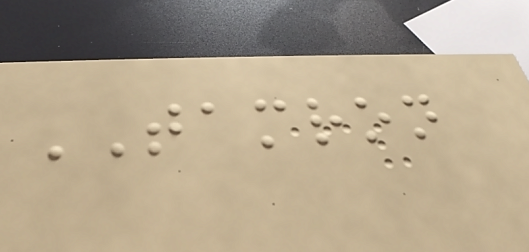TAMRON
